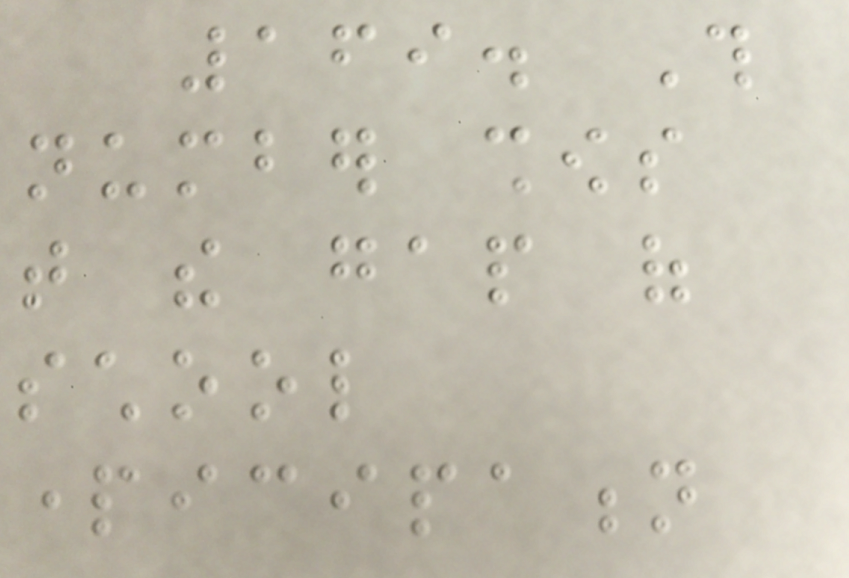169. This
number shows
that the gap of
school
participation
